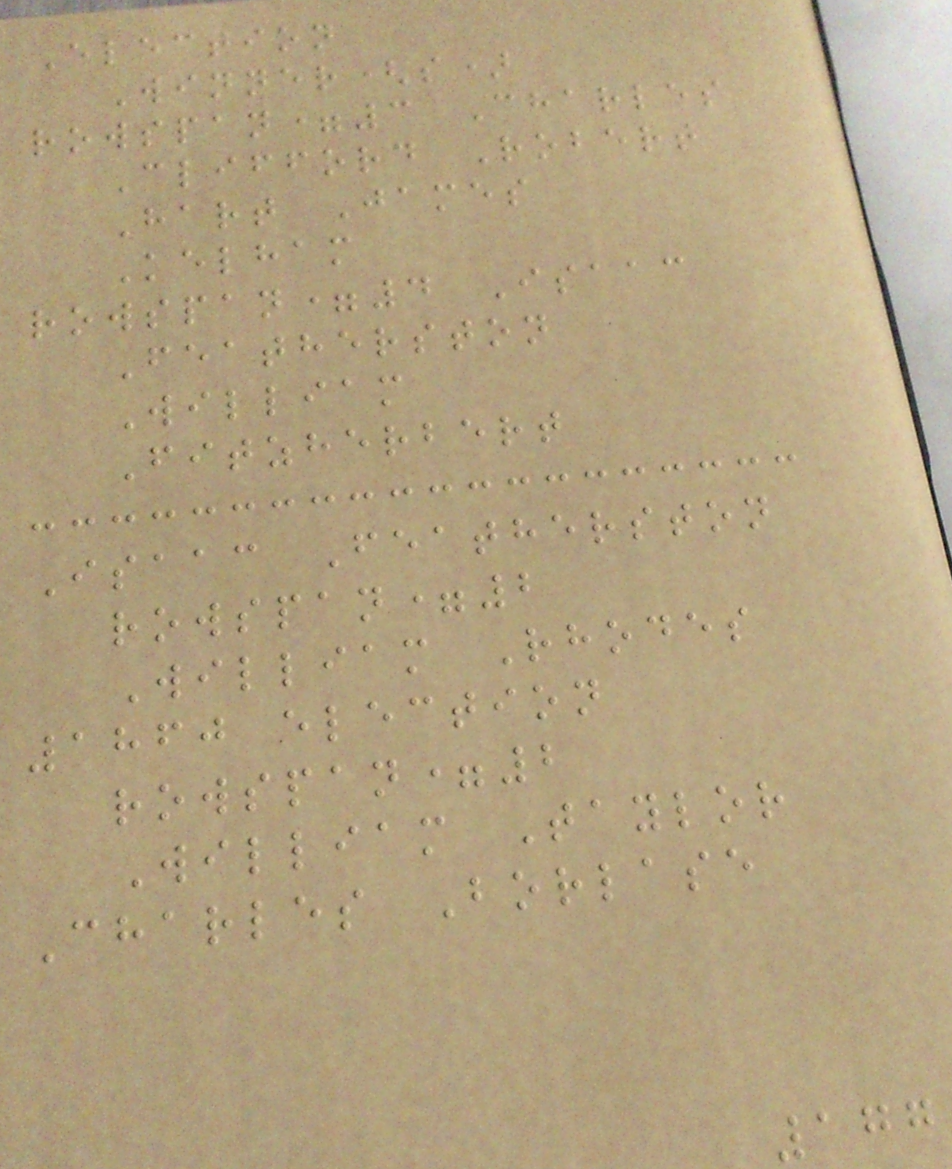Election
Winner(s)
rowspan=3 Charles
Clifford Robert
Hart James
Kelham
rowspan=4 Isaac
Featherston
William
Fitzherbert
Isaac Featherston
rowspan=2
William Rhodes
1860 election
rowspan=2
William Taylor
Charles Borlase
177
